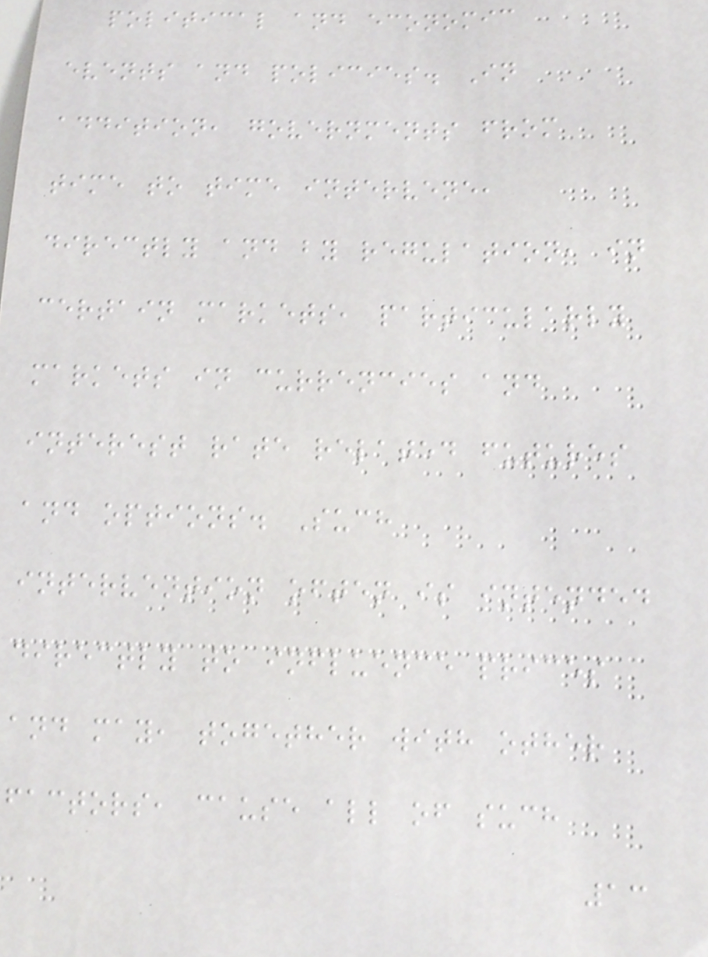political and economic
events and policies. In
addition, governments from
time to time intervene,
directly and by regulation, in
certain markets, particularly
markets in currencies and
interest rate related futures
and options. Such
intervention often is intended
directly to influence prices
and may, together with other
factors, cause all of such
13
